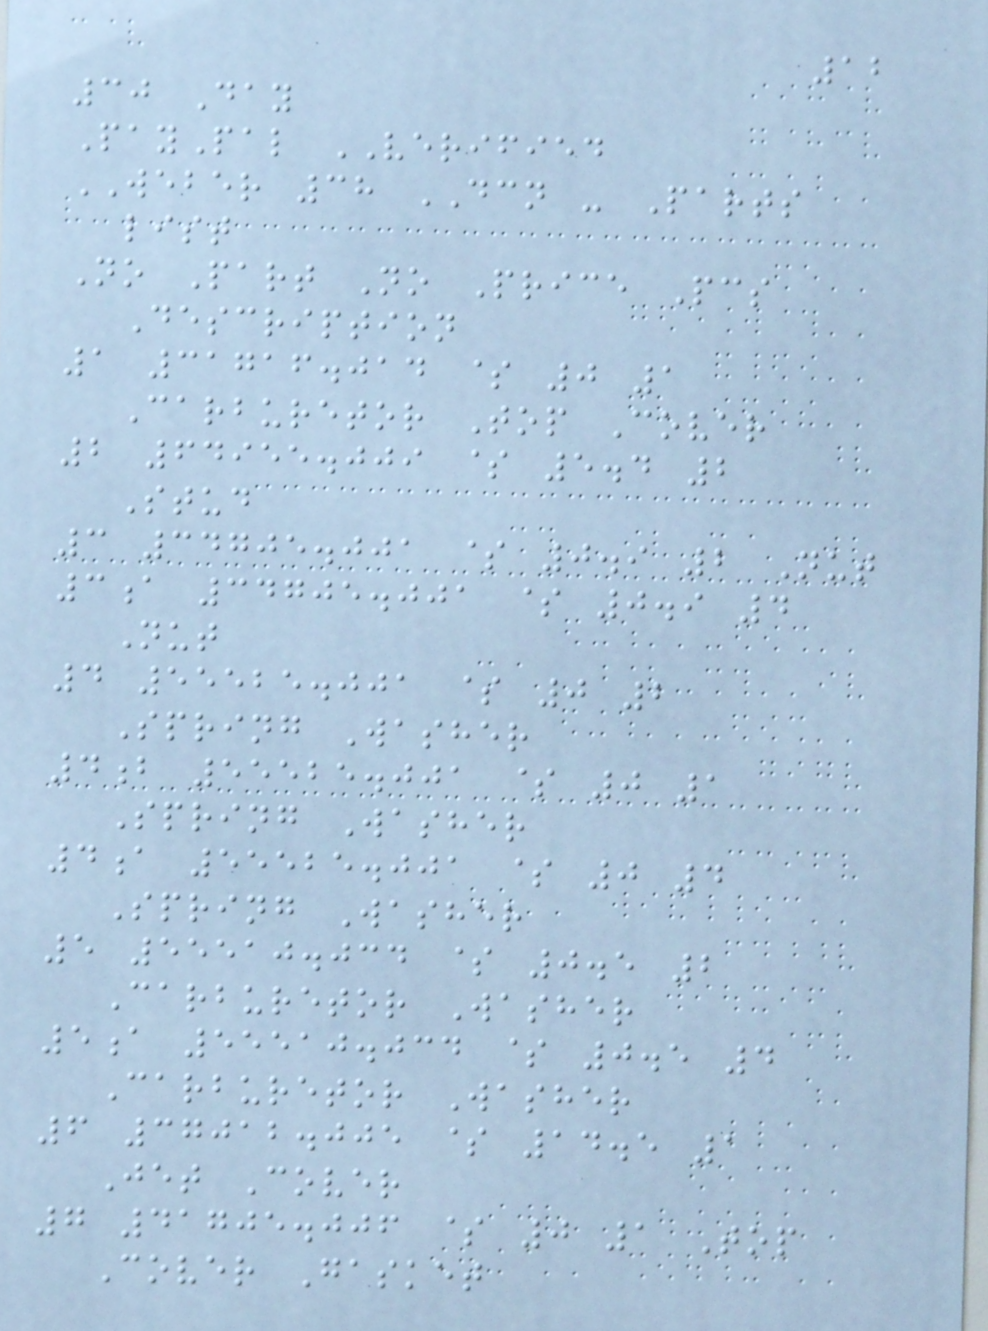12
30 Day
PayPal VERIFIED
WEBER 38 DCN - Parts
list
No Part No Price Pcs
Description
1 31716.014 $ 0 1
Carburetor Top Cover
2 64955.009 $ 5.4 2
Stud
3 34705.001 $ 0.9 2 Nut
3a 34705.001 $ 0.9 4
Nut
4 55525.001 $ 0 2
Spring Washer
4b 55525.001 $ 0 1
Spring Washer
4a 55525.001 $ 0 4
Spring Washer
5 55510.034 $ 0.5 2
Carburetor Washer
5a 55510.034 $ 0.5 4
Carburetor Washer
6 37012.005 $ 14.5 1
Jet Cover
7 41705.006 $ 0 1 Top
Cover Gasket
